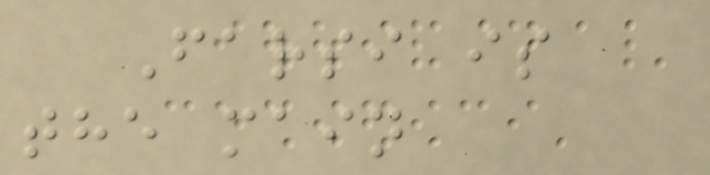Farsi is
the main
